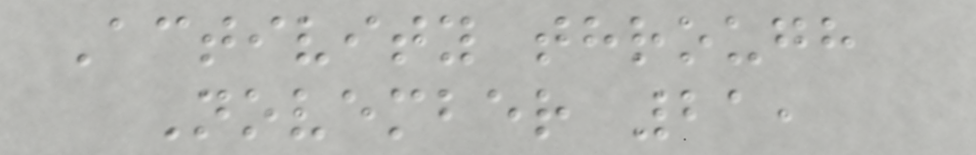Activity through
November 21,
